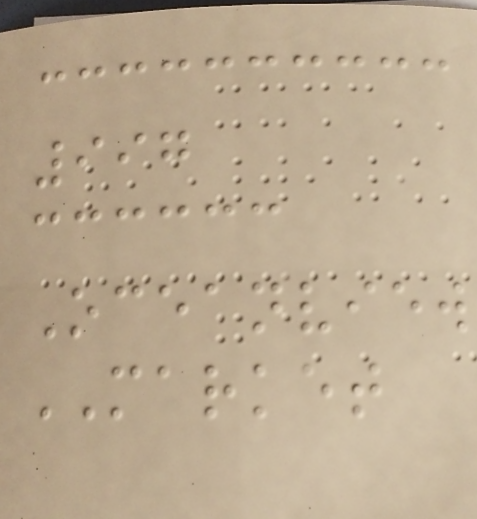997
Oceanview
MARKET
